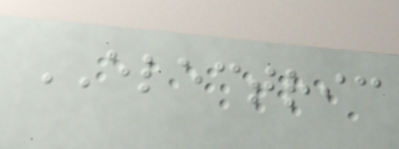ELECTRIC
